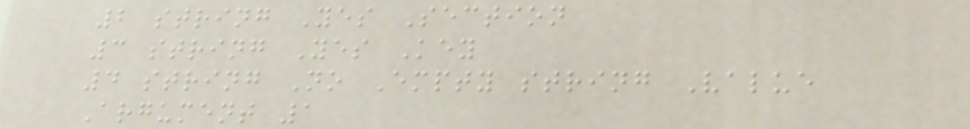2 string Yes Section
3 string Yes Key
4 string No Empty string Value
Argument 1
